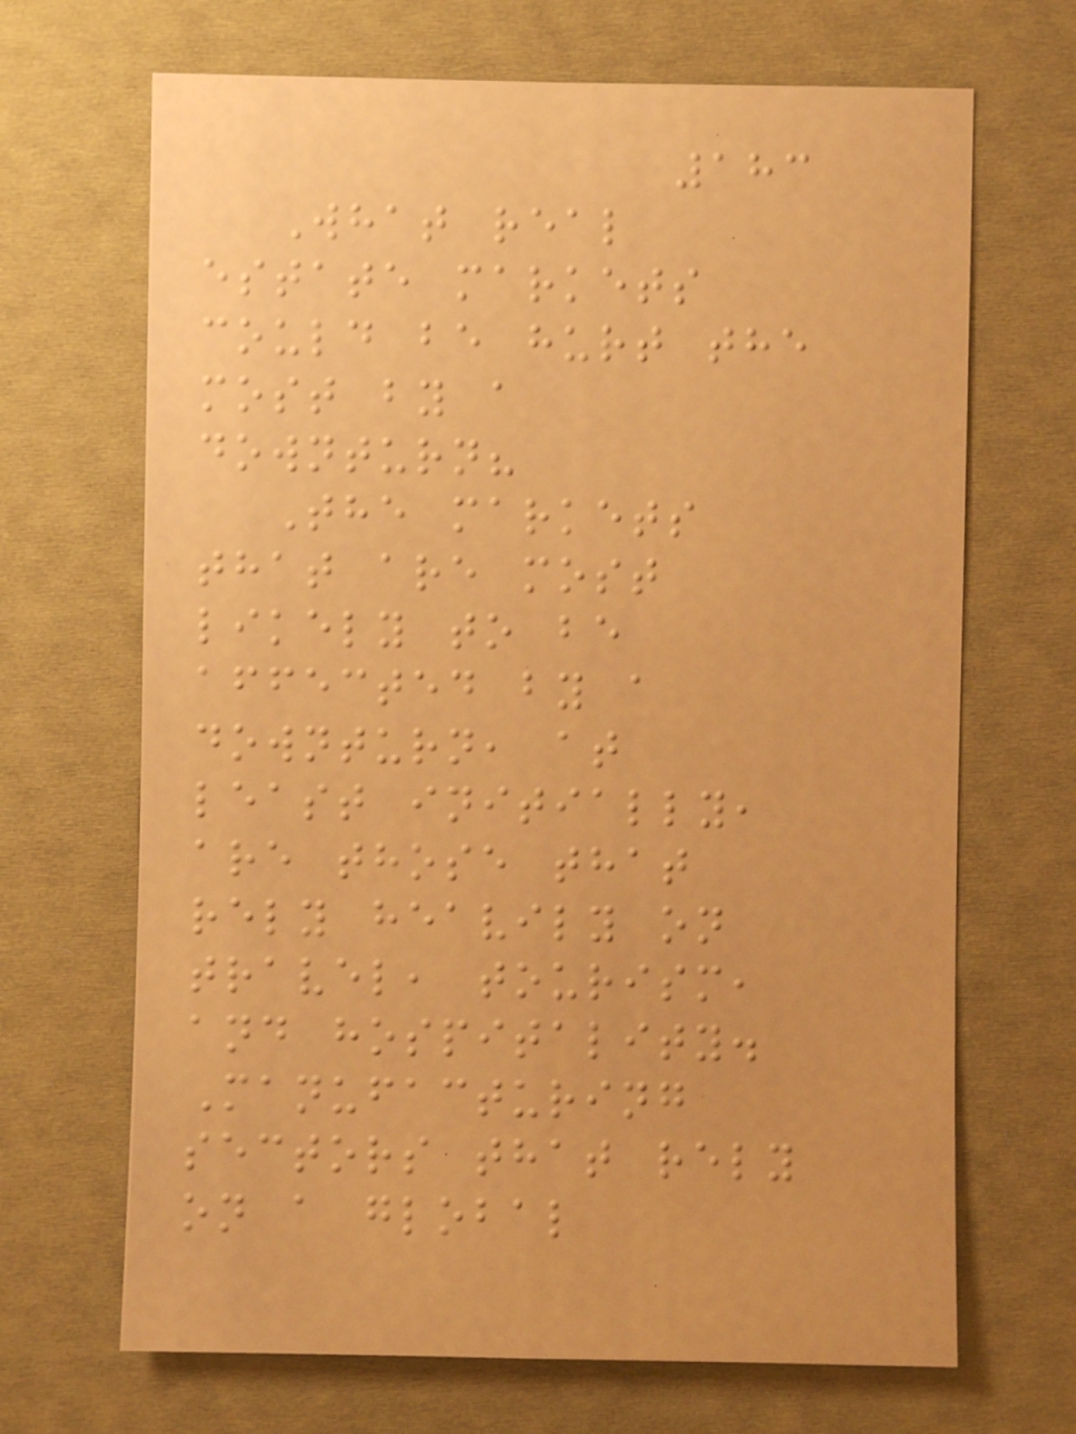183
What real
estate markets
could be hurt the
most by a
downturn?
The markets
that are most
likely to be
affected by a
downturn, at
least initially,
are those that
rely heavily on
travel, tourism,
and hospitality.
Manufacturing
sectors that rely
on a global
